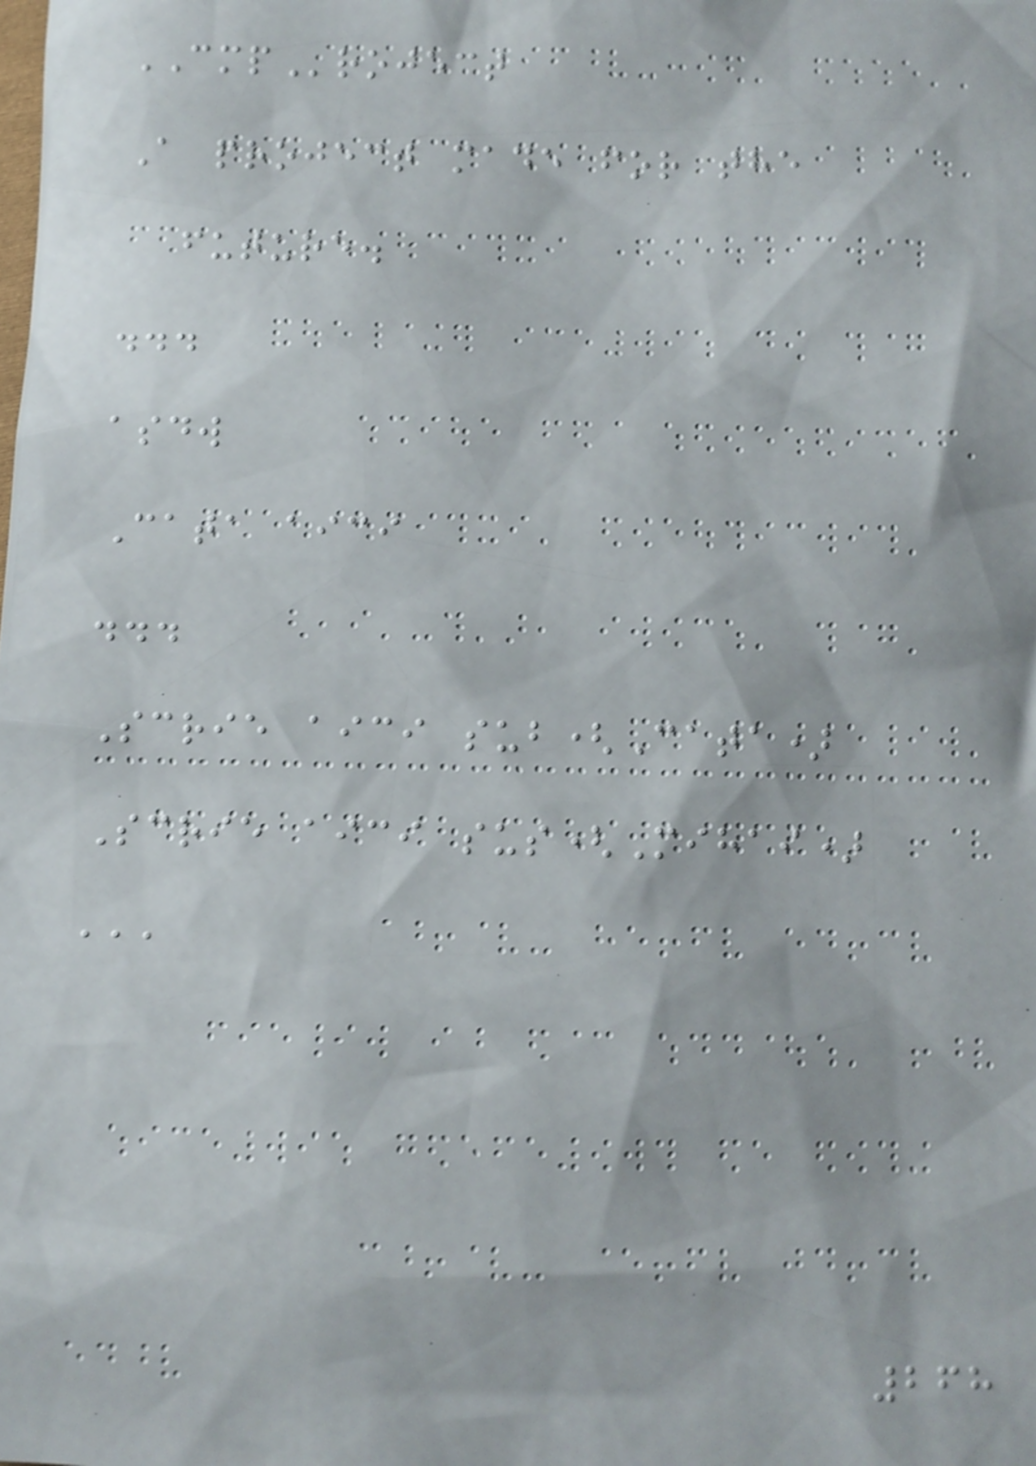CMProject
A project made for the
future.
...
asdw
Cata aici
...
Scrie aici sub(Cata)
Scrie aici sus(Mihai)
,,,
268
